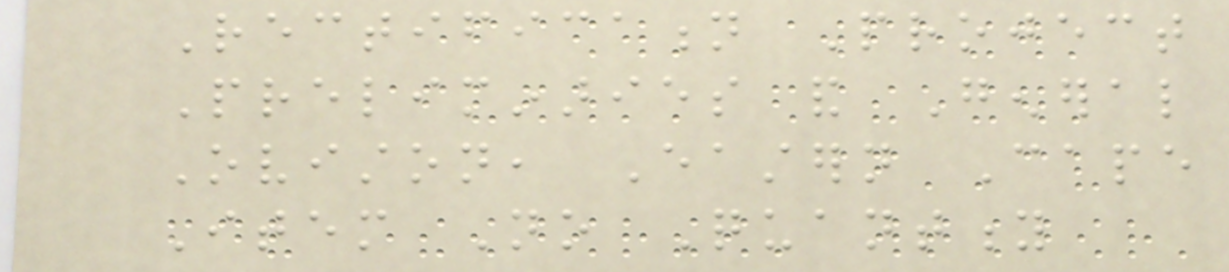Rectification Project
Preliminaries and General
Oviston, Eastern Cape
Item No Quantity
